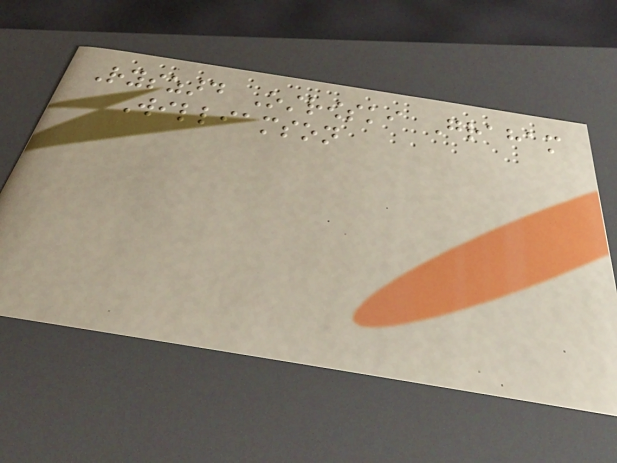Ryszard Ostrowski Graham
Williamson
